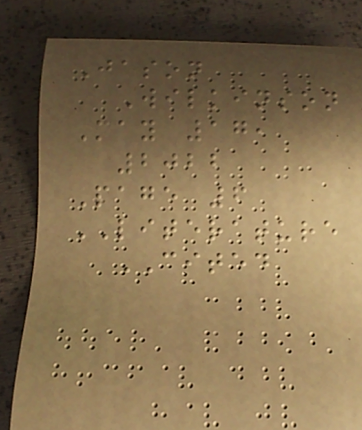Jason
Wilkinson
May 17,
2022
Page 6
LITERATURE
CITED
